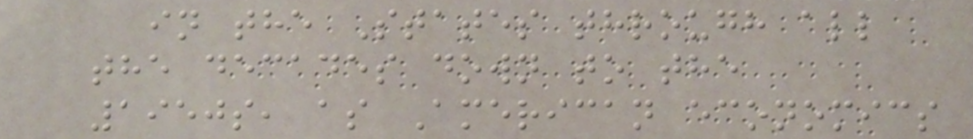in the States through all
the decades down to the
1950s, as American economics
